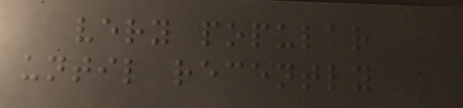very popular
until recently
